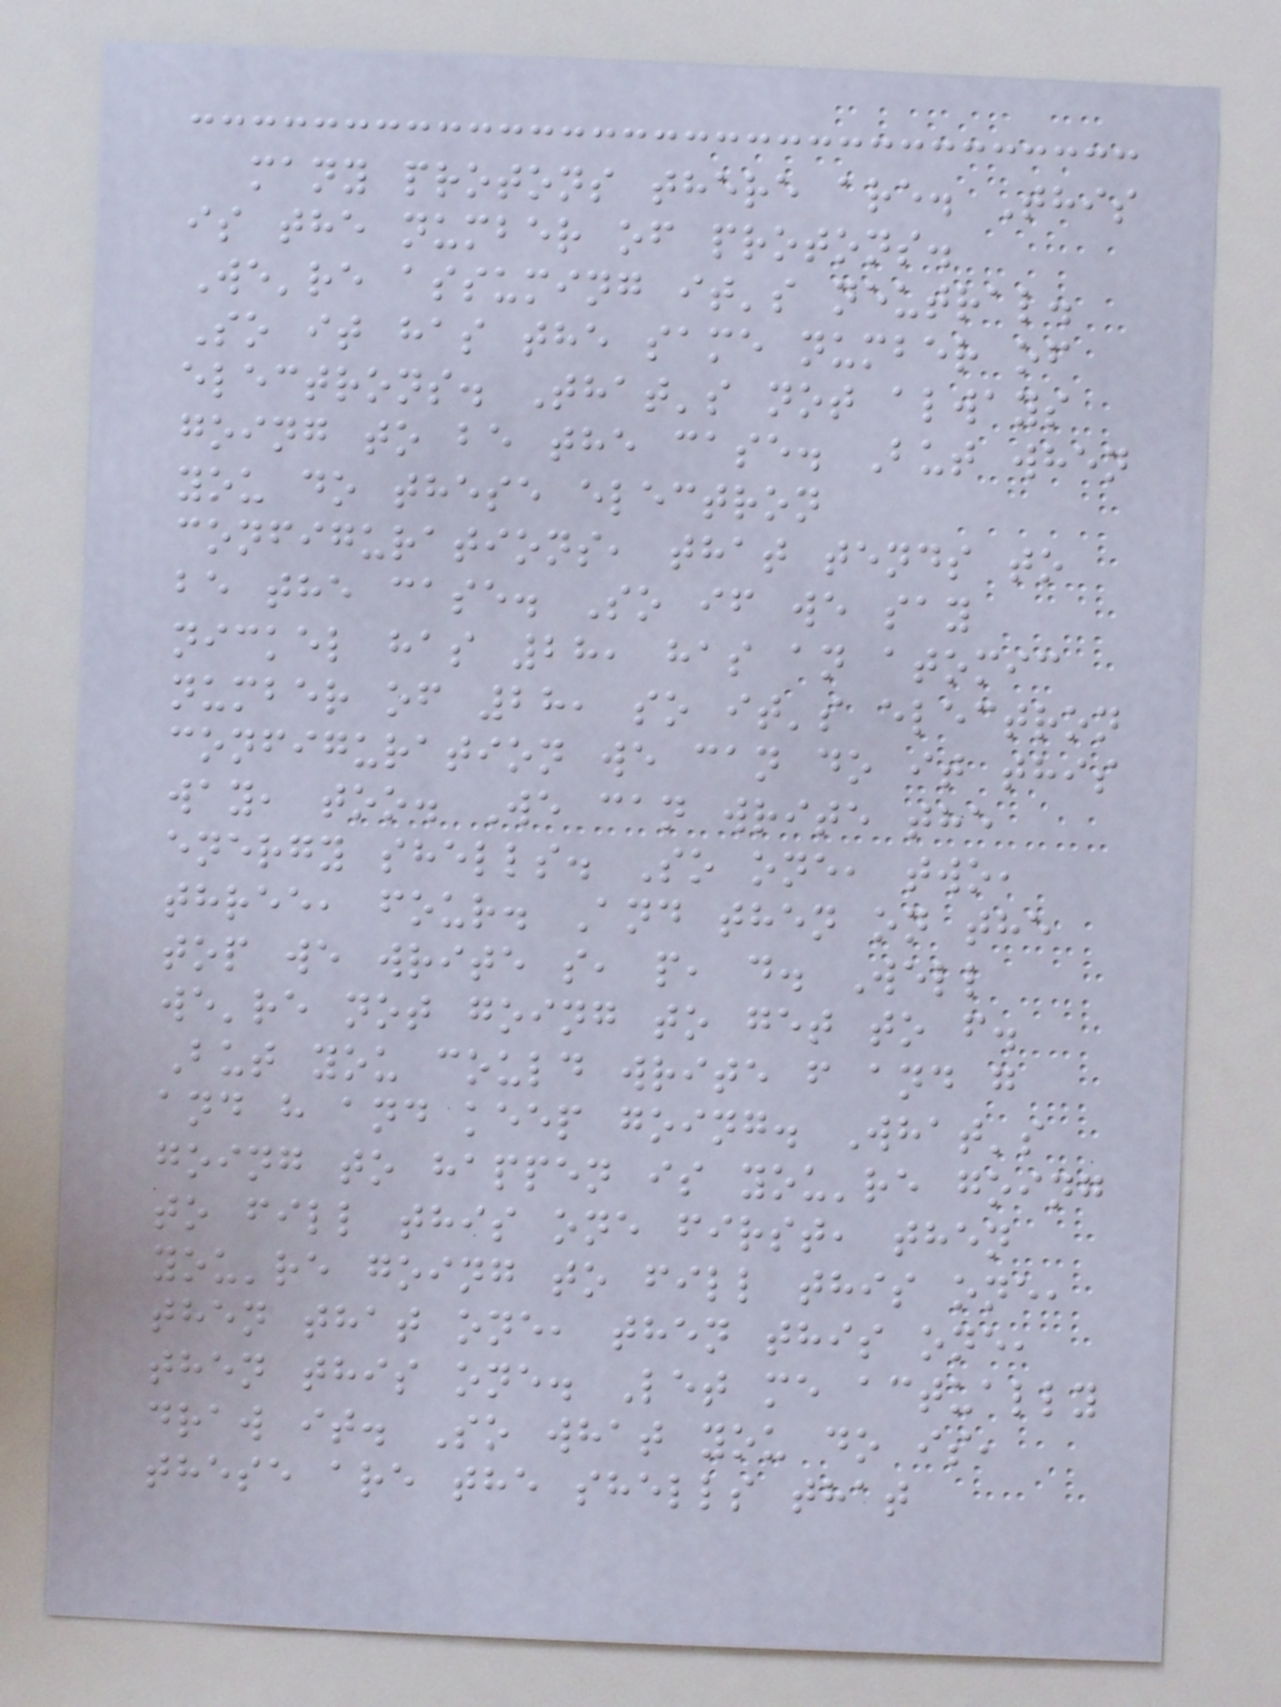many protons there are. This
is the number of protons.
We're assuming it's neutral.
So it has the same number of
electrons. That's not always
going to be the case. But when
you do these electron
configurations, that tends to
be the case. So if we say
nickel has 28, has an atomic
number of 28, so it's electron
configuration we can do it this
way, too. We can write the
energy shells. So one, two,
three, four. And then on the
top we write s, p, d. Well
we're not going to get to f.
But you could write f and g
and h and keep going. What's
going to happen is you're going
to fill this one first, then
you're going to fill this one,
then that one, then this one,
then this one. Let me actually
draw it. So what you do is,
these are the shells that
